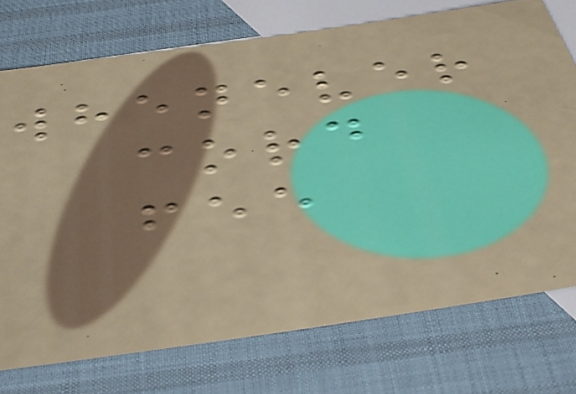whenever
cord
fee
